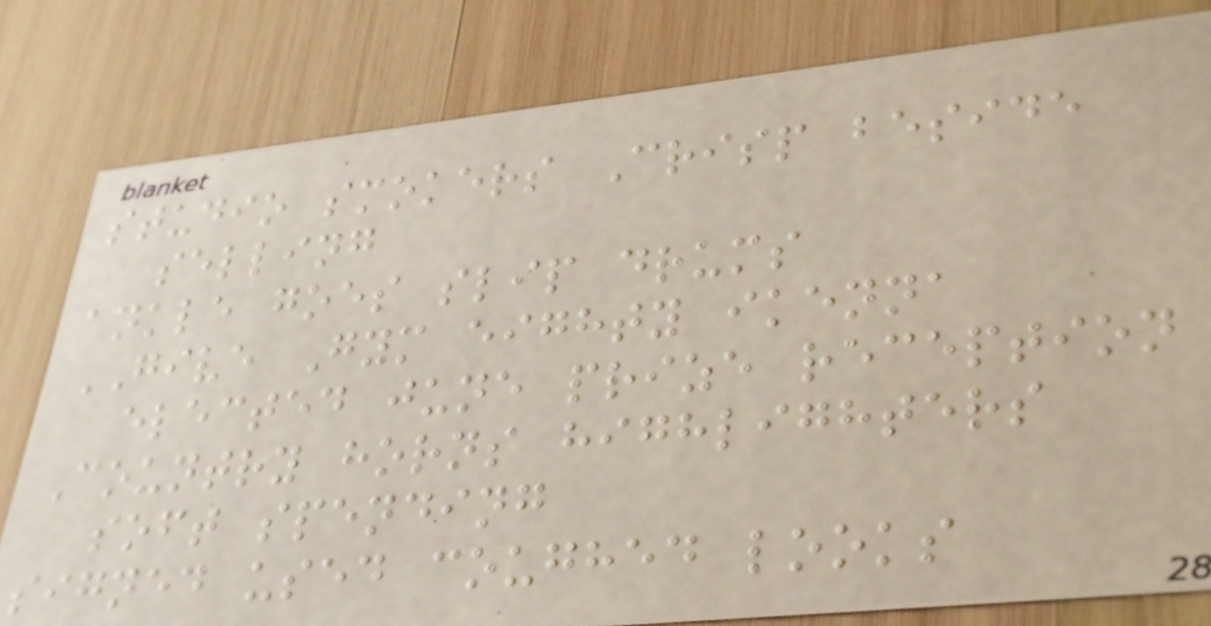studio smokers Crisp beside
selling
ankle goes slip drums
GIVE Gym eighty ikenna
elected june prize reception
Country horns highlighters
soft spending
signed used coughed looks
